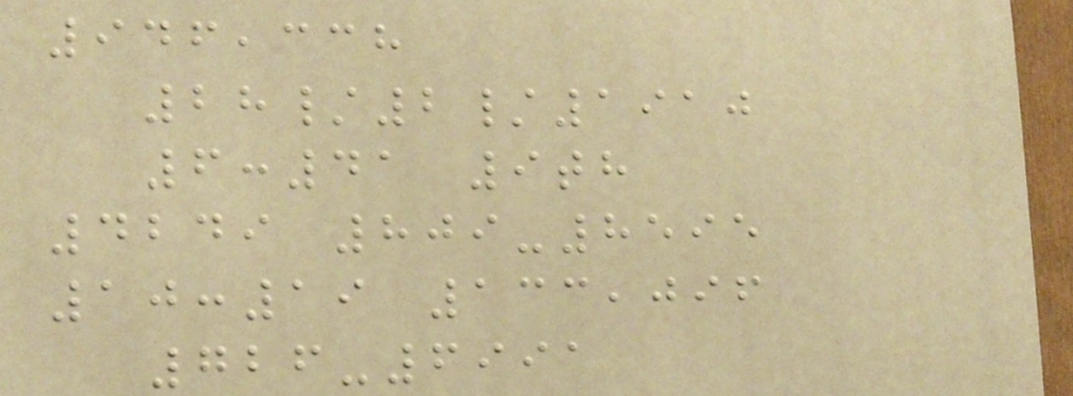946,338
28/2/1910
6:41 9th
4249 809-8595
10:19 133,096
726-6991
